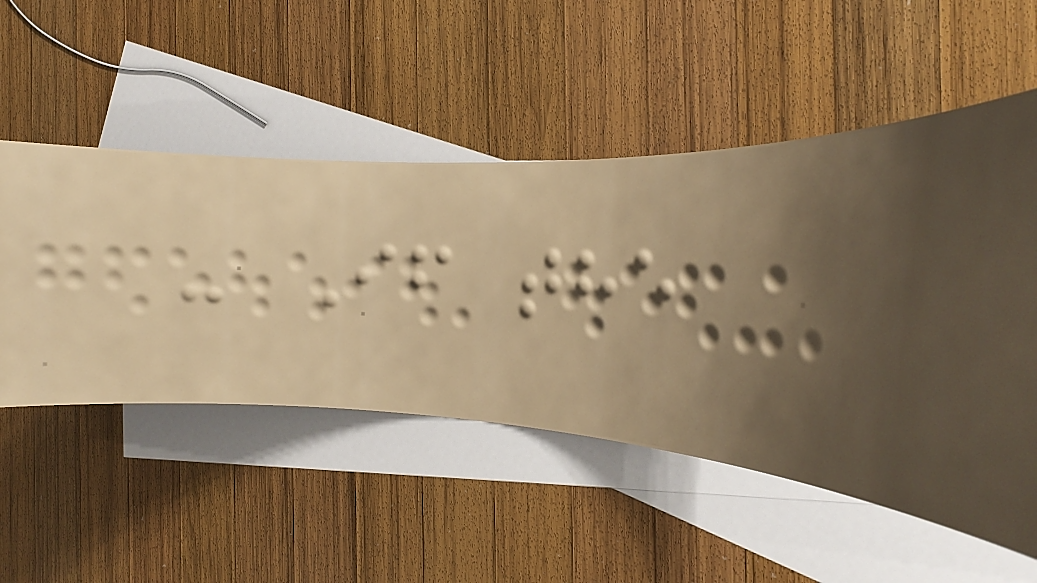- If the
